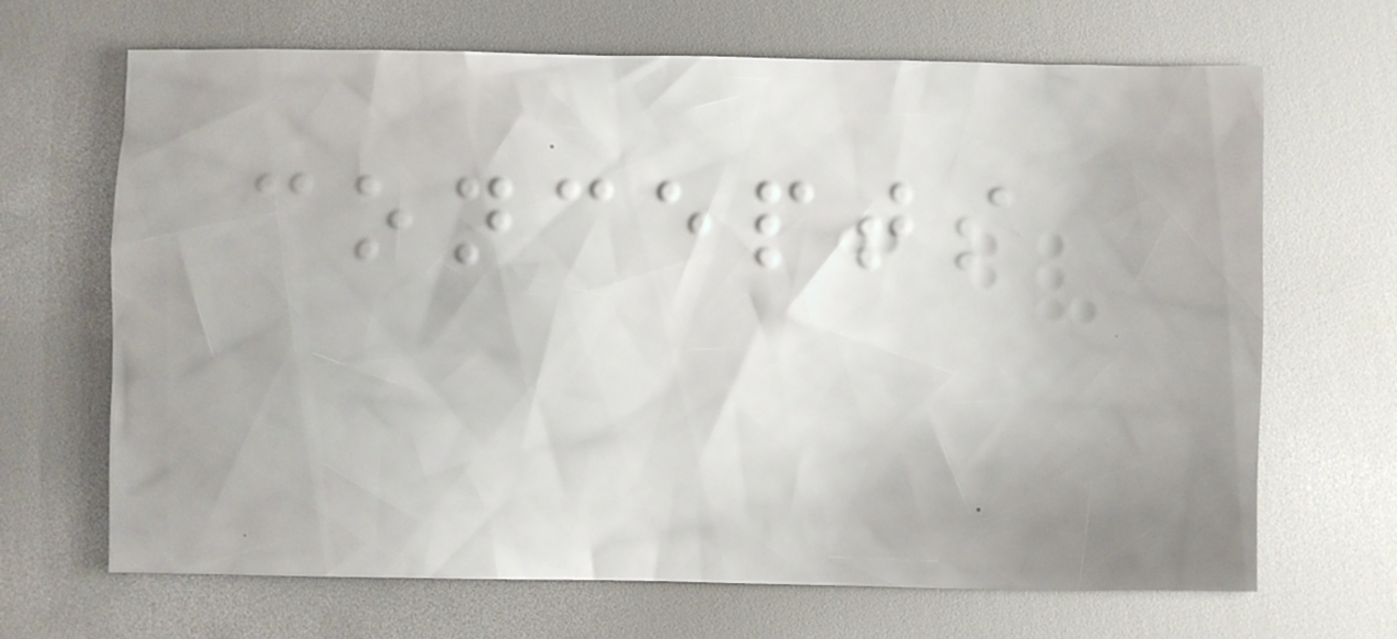concepts
